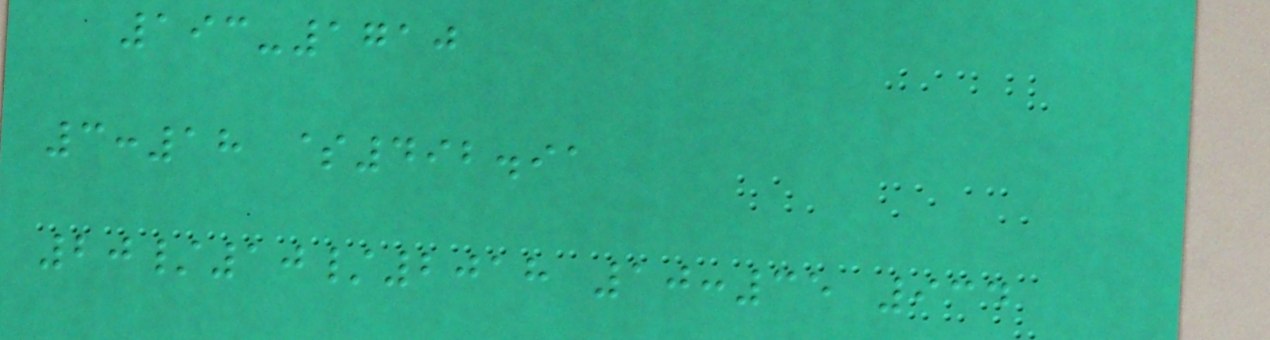193-1710
3:18 $492.91
20/10/2018 10:35 934
